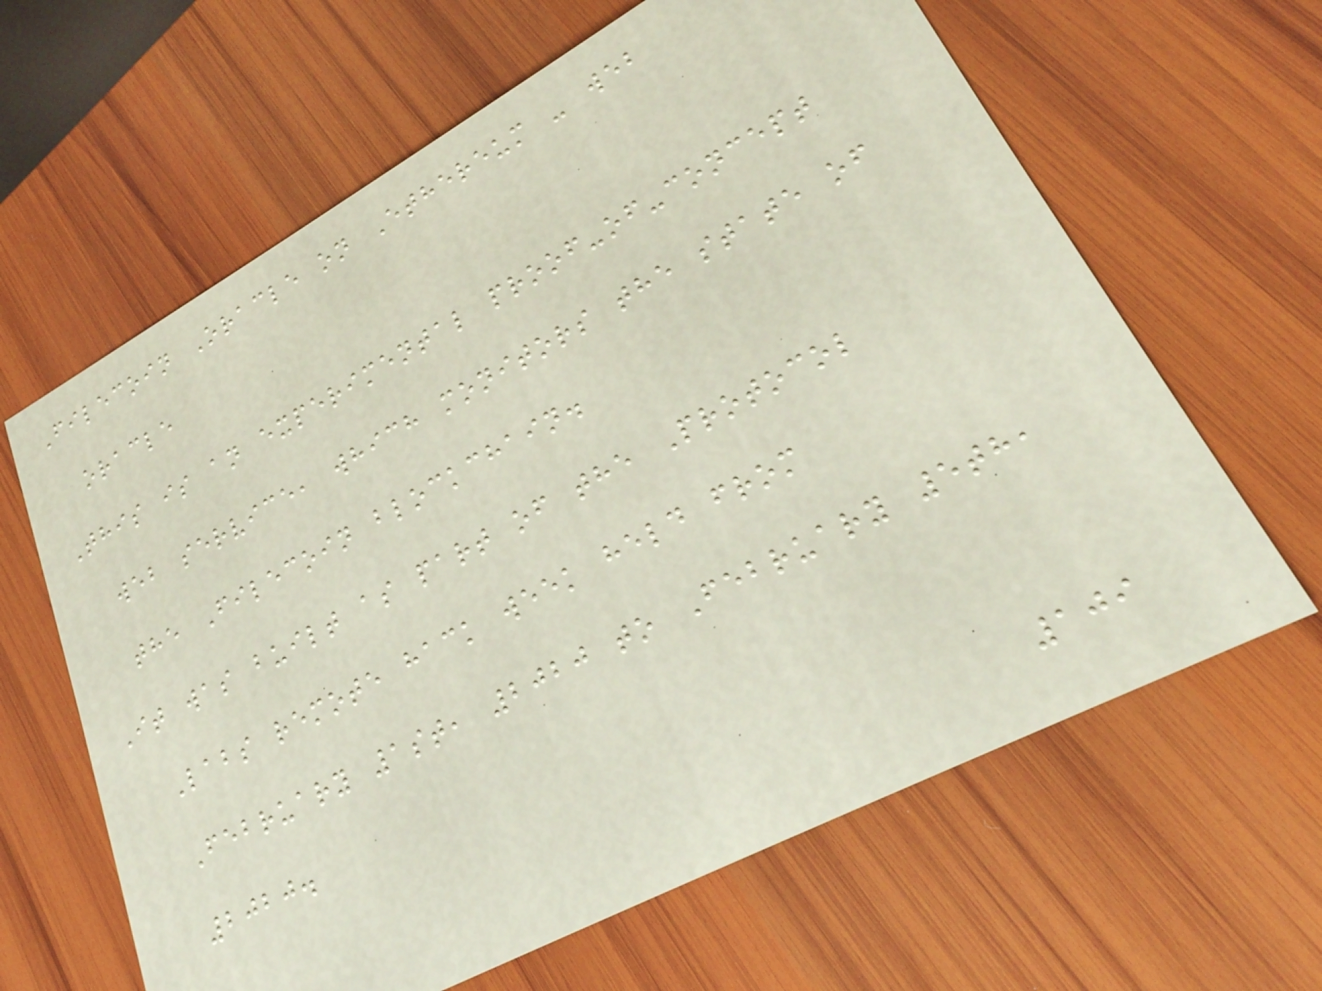Filecoin Oracle on Ethereum - web
oracle
This is an experimental proof-of-concept
web service, which monitors the state of
the Filecoin blockchain.
It was built as part of the Protocol
Labs remote hack week held from
February 1st, 2020 to February 5th,
2020.
109
